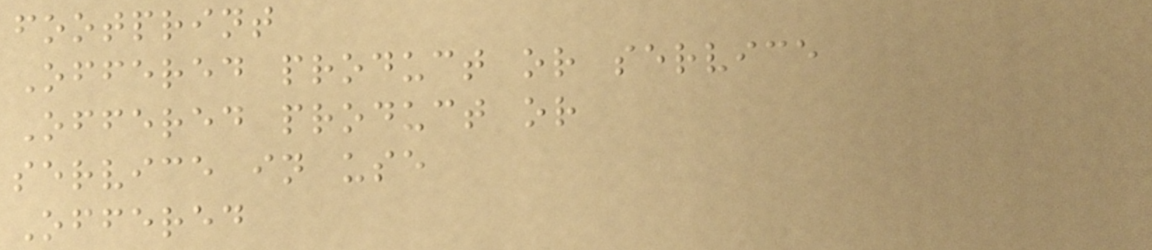footprint
Offered product or service
Offered product or
service in use
Offered
